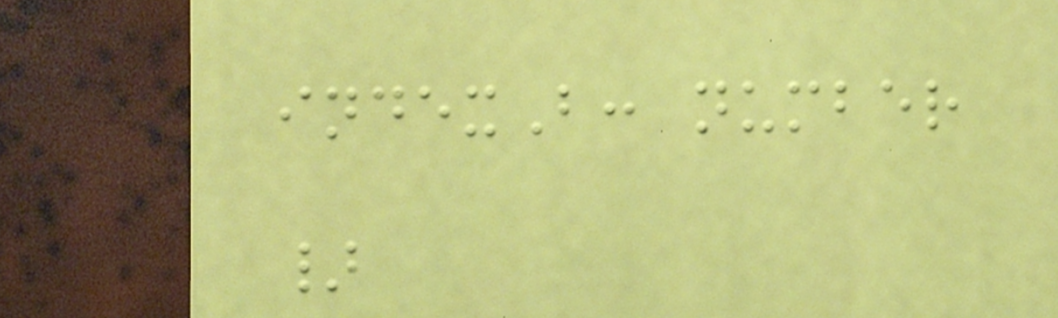indexB: number
}
